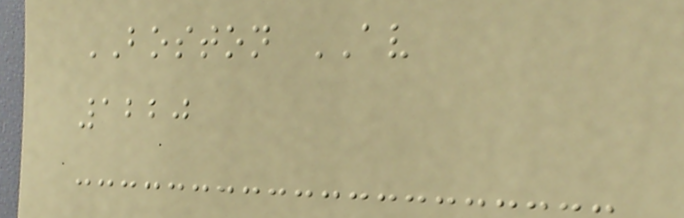BOSTON AV
1220
